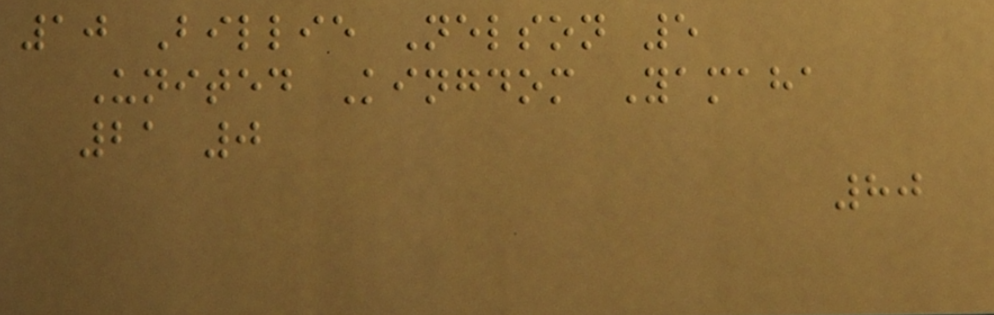10 Billie Nelson 5
United Kingdom Yamaha
21 0
80
